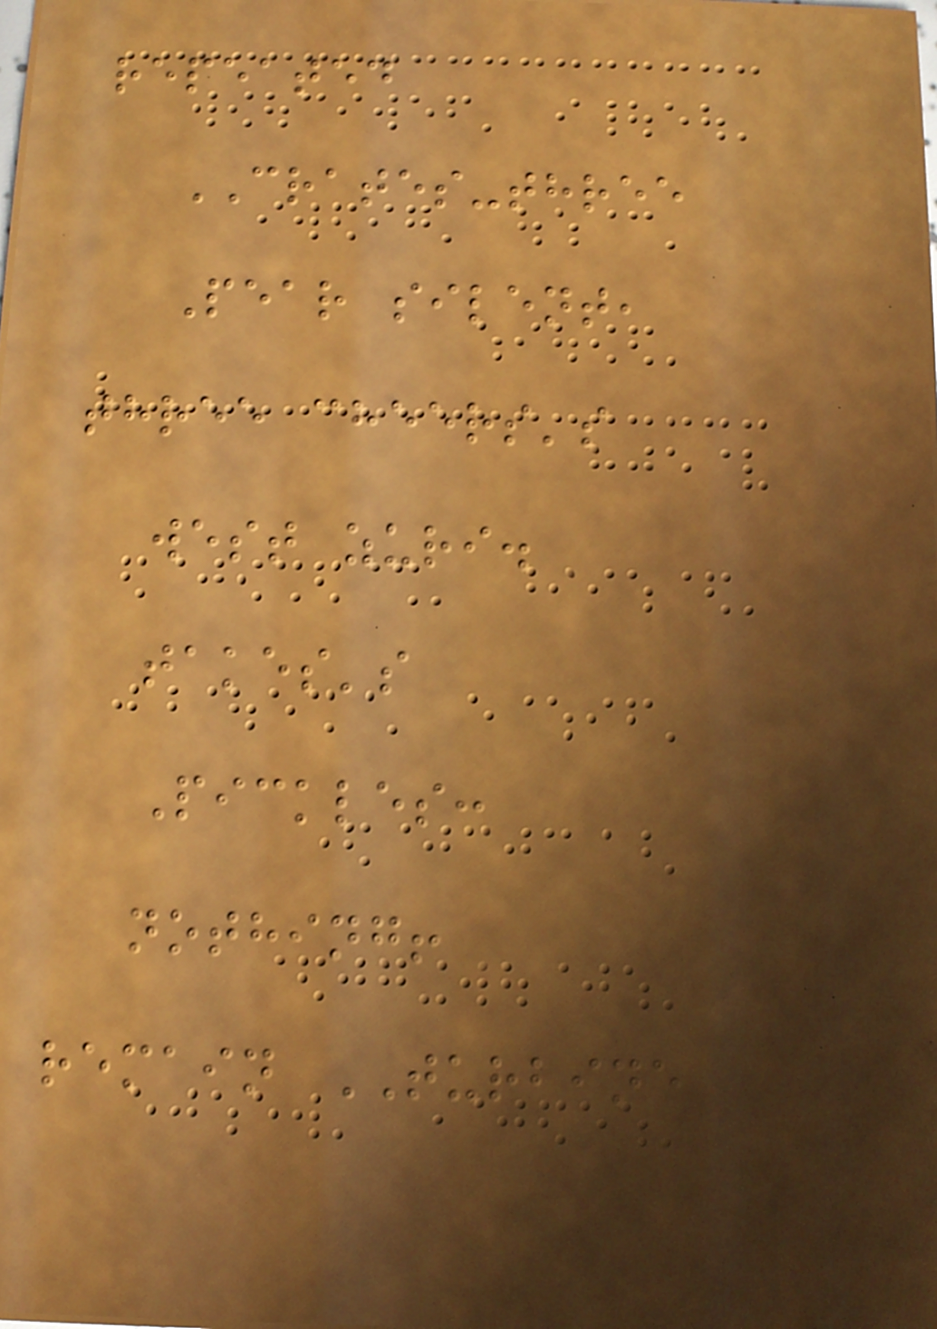repeated
CRATES-three
Pear silent,
three cheers's
west zuri.
takes's
Pickles:
nothing!
remain TURBINE
